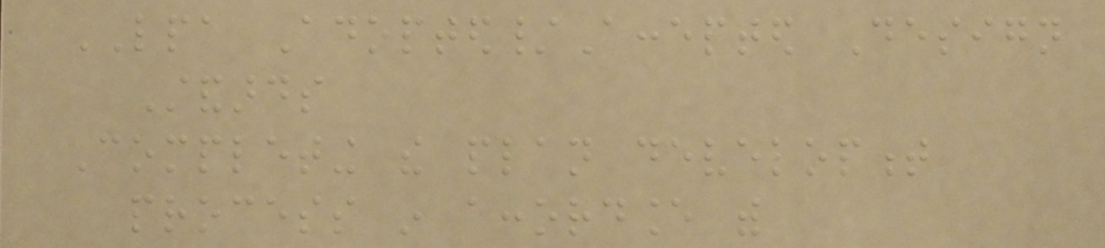LPA Adopted/Accepted Design
Standards
Completing the plan development
process in accordance with
